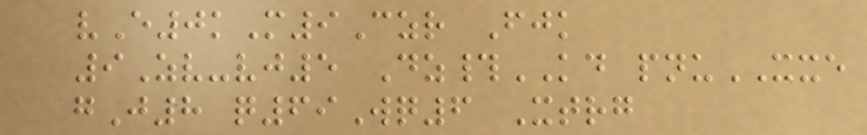vE0kM9Czr Fjk
9Zv-vj5 Dz#KD pnuXXE
gJ8 q69Wq6 Xtrg
